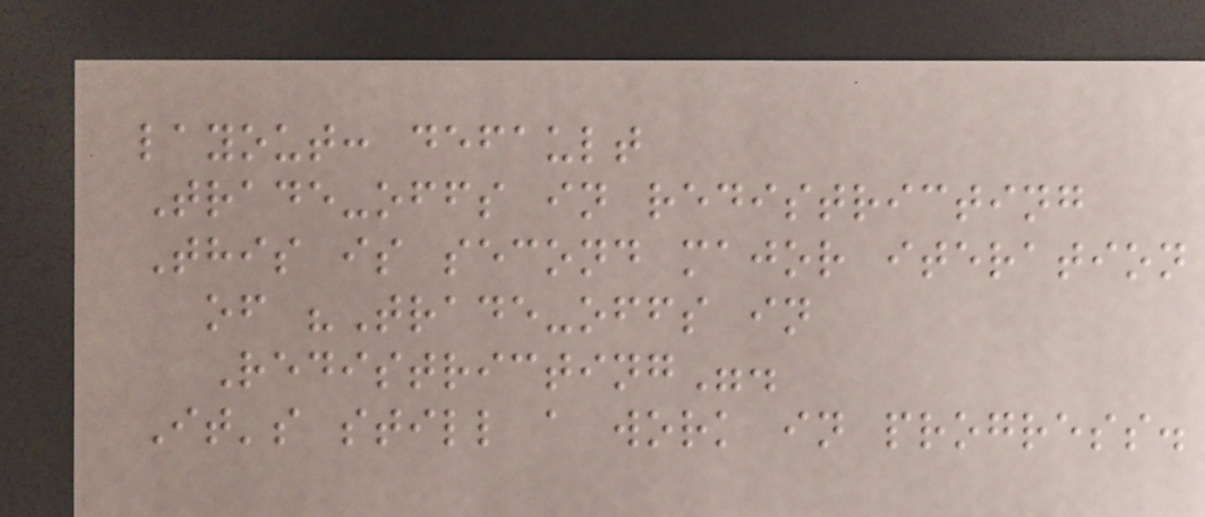layout: default
Trade-offs in redistricting
This is second major iteration
of "Trade-offs in
Redistricting".
It's still a work in progress.
